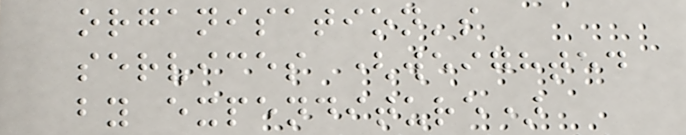organisation's
services (weighted
by expenditure)
